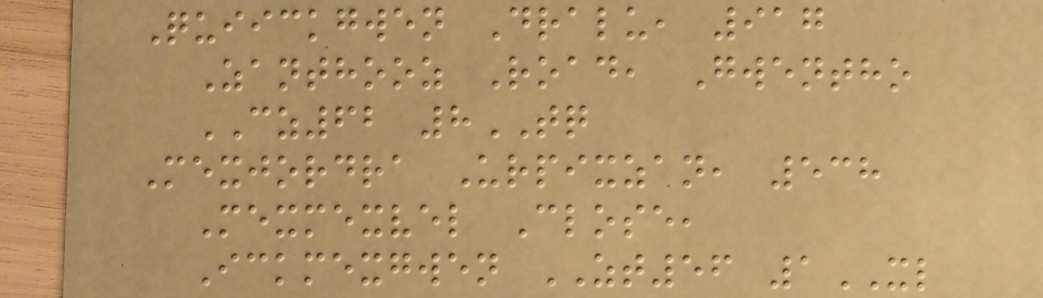Quiickgwen Dralu, 917
Zanthooz Road, Gwentho
CZ62 8TQ
Mexjordra Urpixzan, 538
Mexmexvel Close,
Ickmexgwen ZT56 1XL
